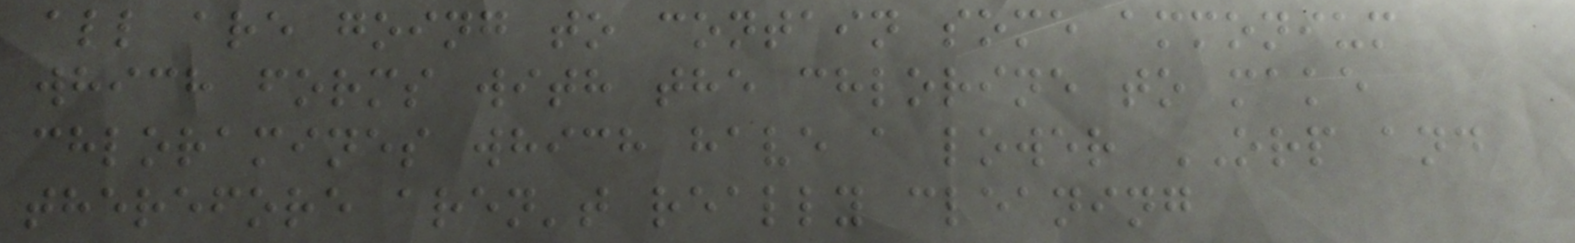all are going to contain some ammonium
which forms with the chlorine to make
chloramines which have a lower ORP and
therefore aren't really cleaning
